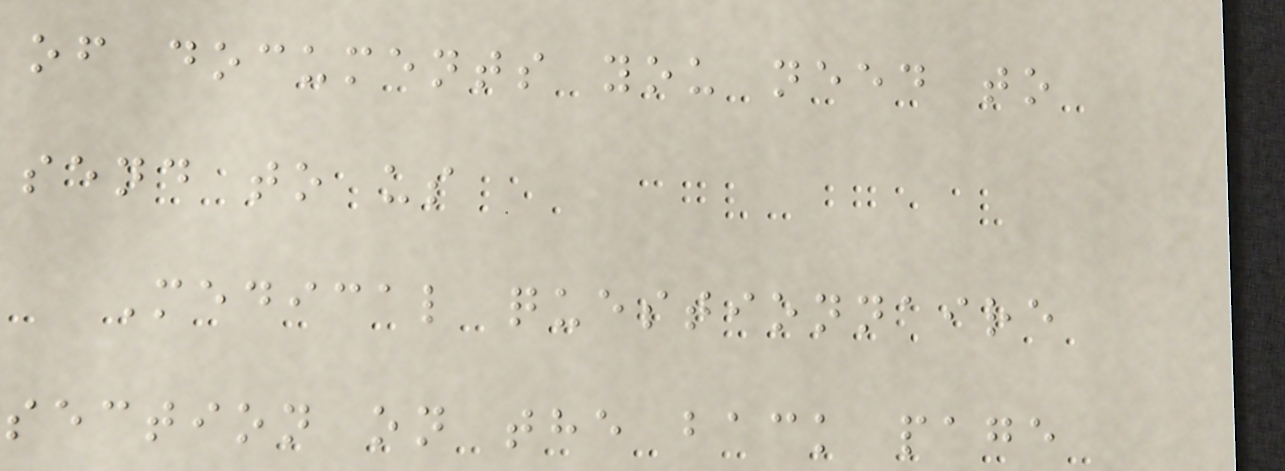of documents you need to
send to us
Medical questionnaire
section on the back page
